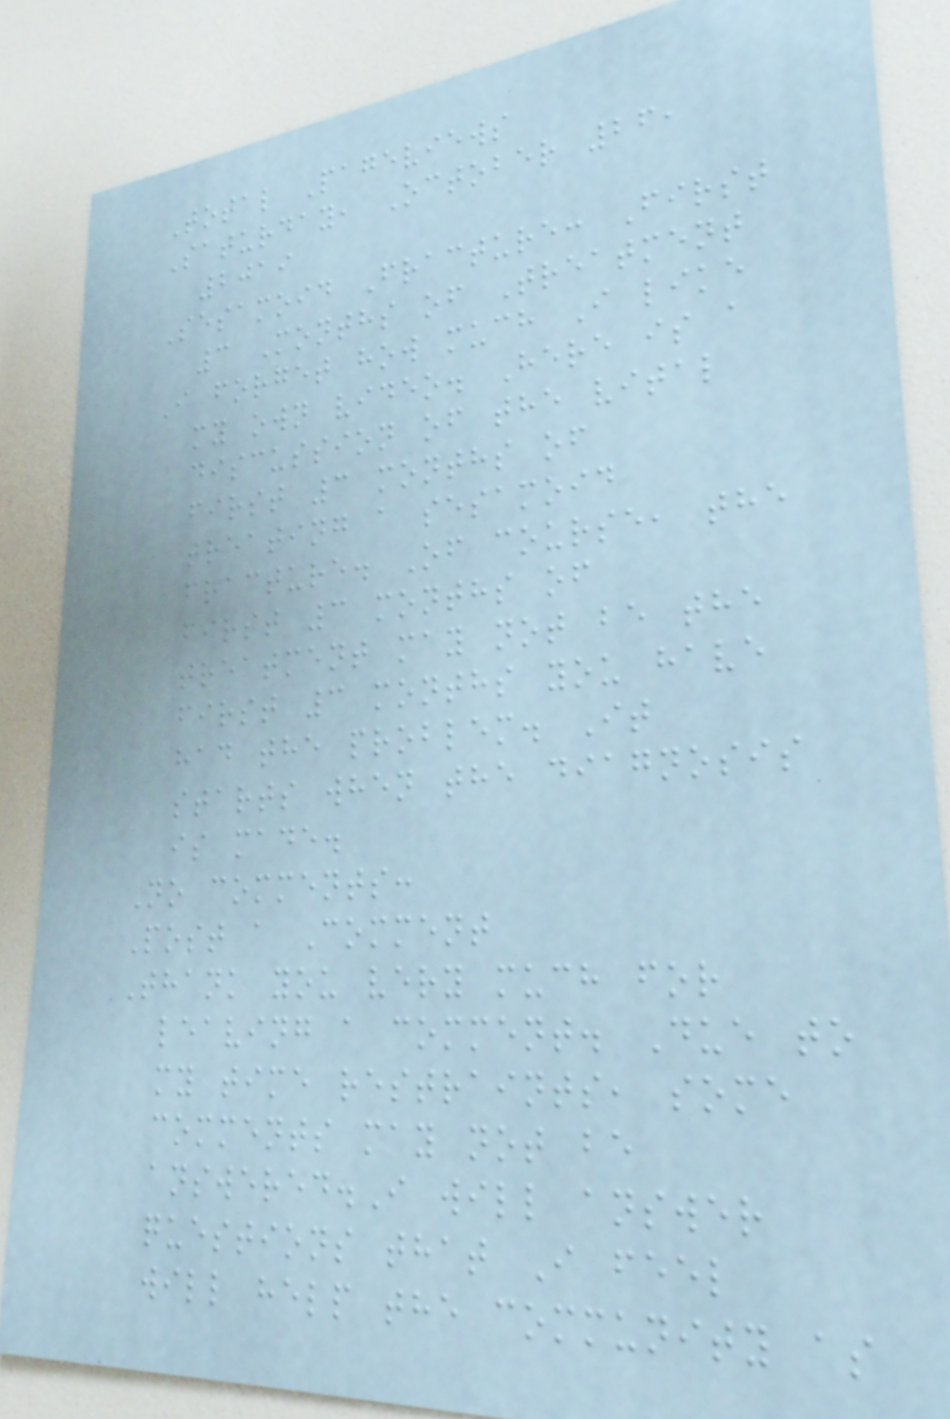Total Pageviews
Saturday, October 26,
2019
Sesamoid Fracture: First
3 Months of Treatment
I forget how much I like
my own video. Here is a
discussion of the vital
first 3 months of
treating a sesamoid
fracture. Of course, the
first 3 months of
treatment may not be the
first 3 months you have
had the problem. It
starts when the diagnosis
is made.
No comments:
Post a Comment
Thank you very much for
leaving a comment. Due to
my time restraints, some
comments may not be
answered.I will answer
questions that I feel
will help the community as
